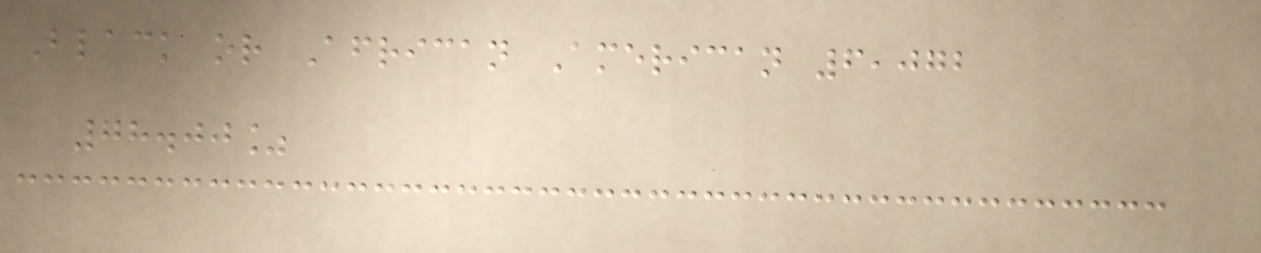Black or African American 6,072
78.00%
